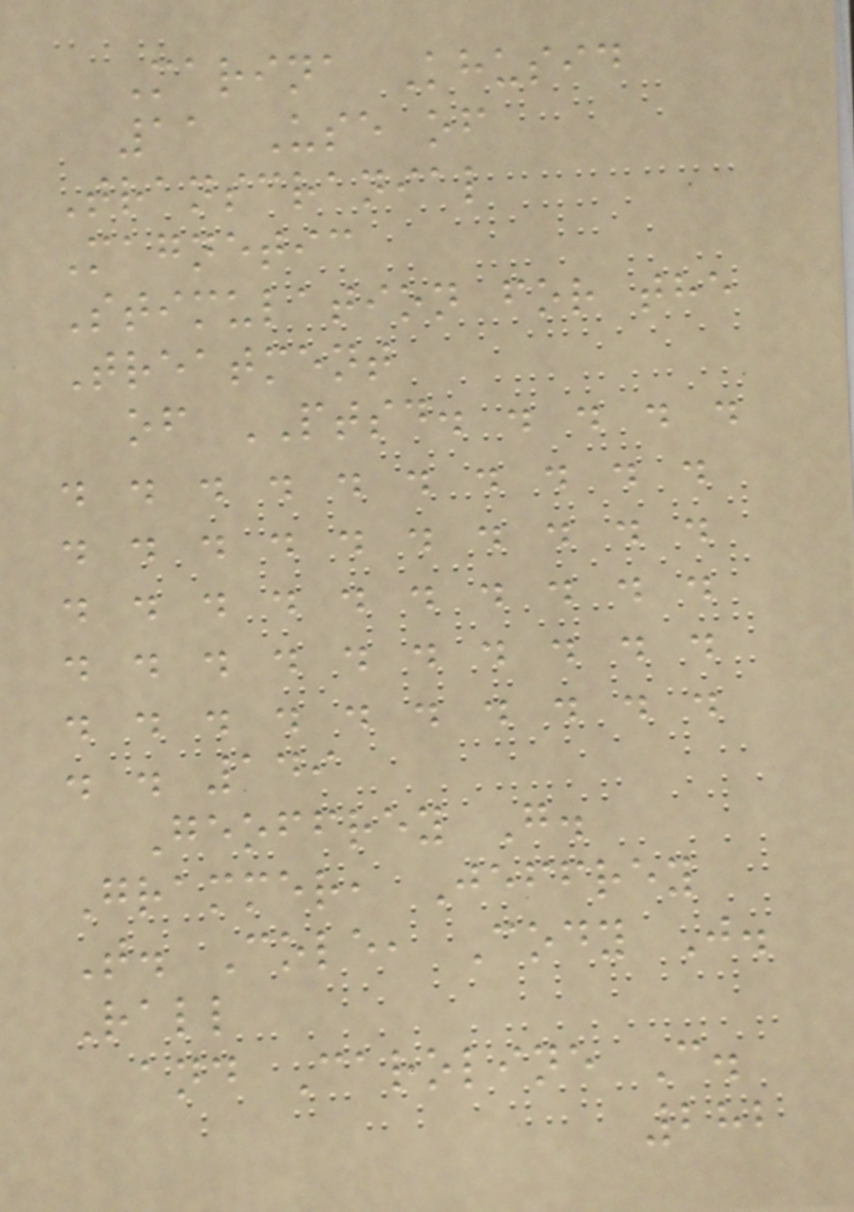Marina Khusid
11 Use of
Transcranial
Magnetic
Stimulation for the
Treatment
of PTSD. . . . .
. . . . . . . . . .
. . . . . . . . . .
. . . . . . . . . .
. . . . . . . . . .
. . . . . . . . . .
. . 149
Geoffrey G.
Grammer, Jeffrey
T. Cole, Cody J.
Rall
and Caroline C.
282
